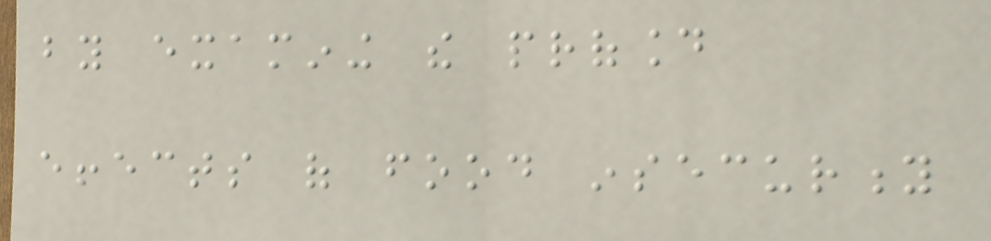by examining the profound
effects of food insecurity
